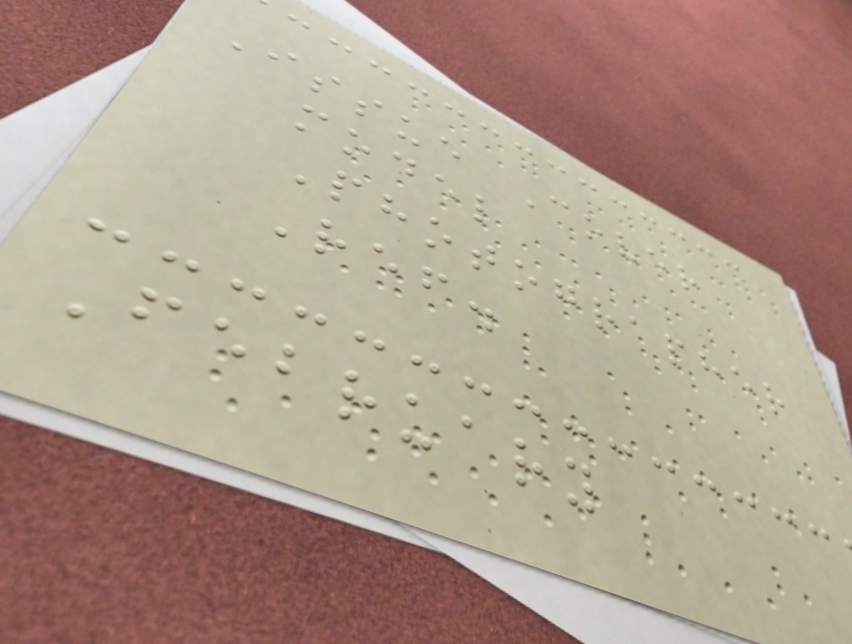Issue Cover
model
Photographer
Ref.
February
